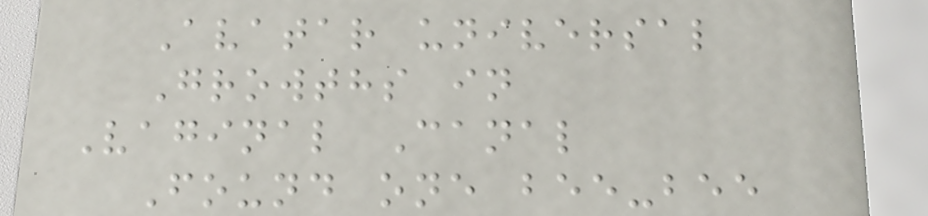Avatar universal
Growths in
Vaginal Canal
Found one bee-bee
